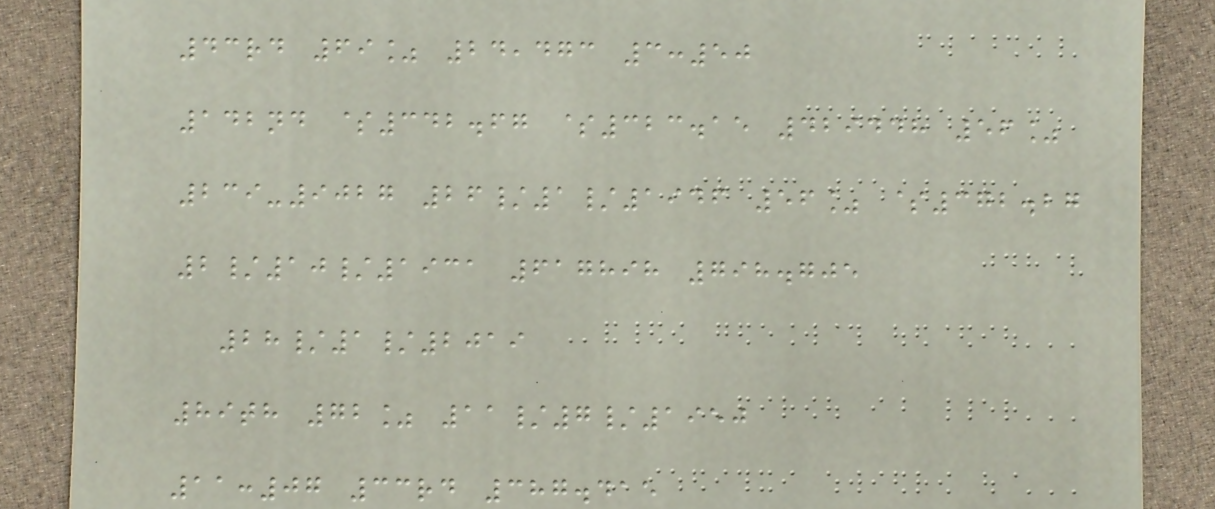43rd 69% 24,473 3:50
142nd $342.67 $323.15 429448 56%
239-9027 26/1/1946 56% $372.27
2/10/1931 617898 798.705
28/1/2019
89th 72% 11/7/1950
11:07 33rd 387.415
